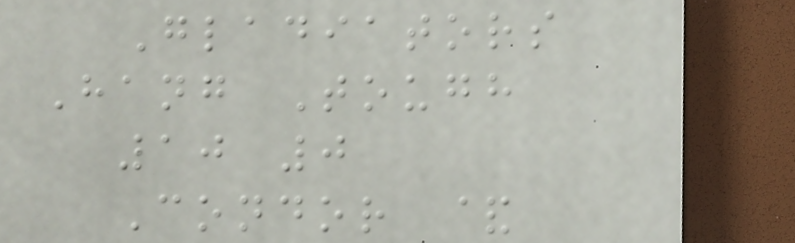Gladiators
Hang Tough
10 0
Condor &
